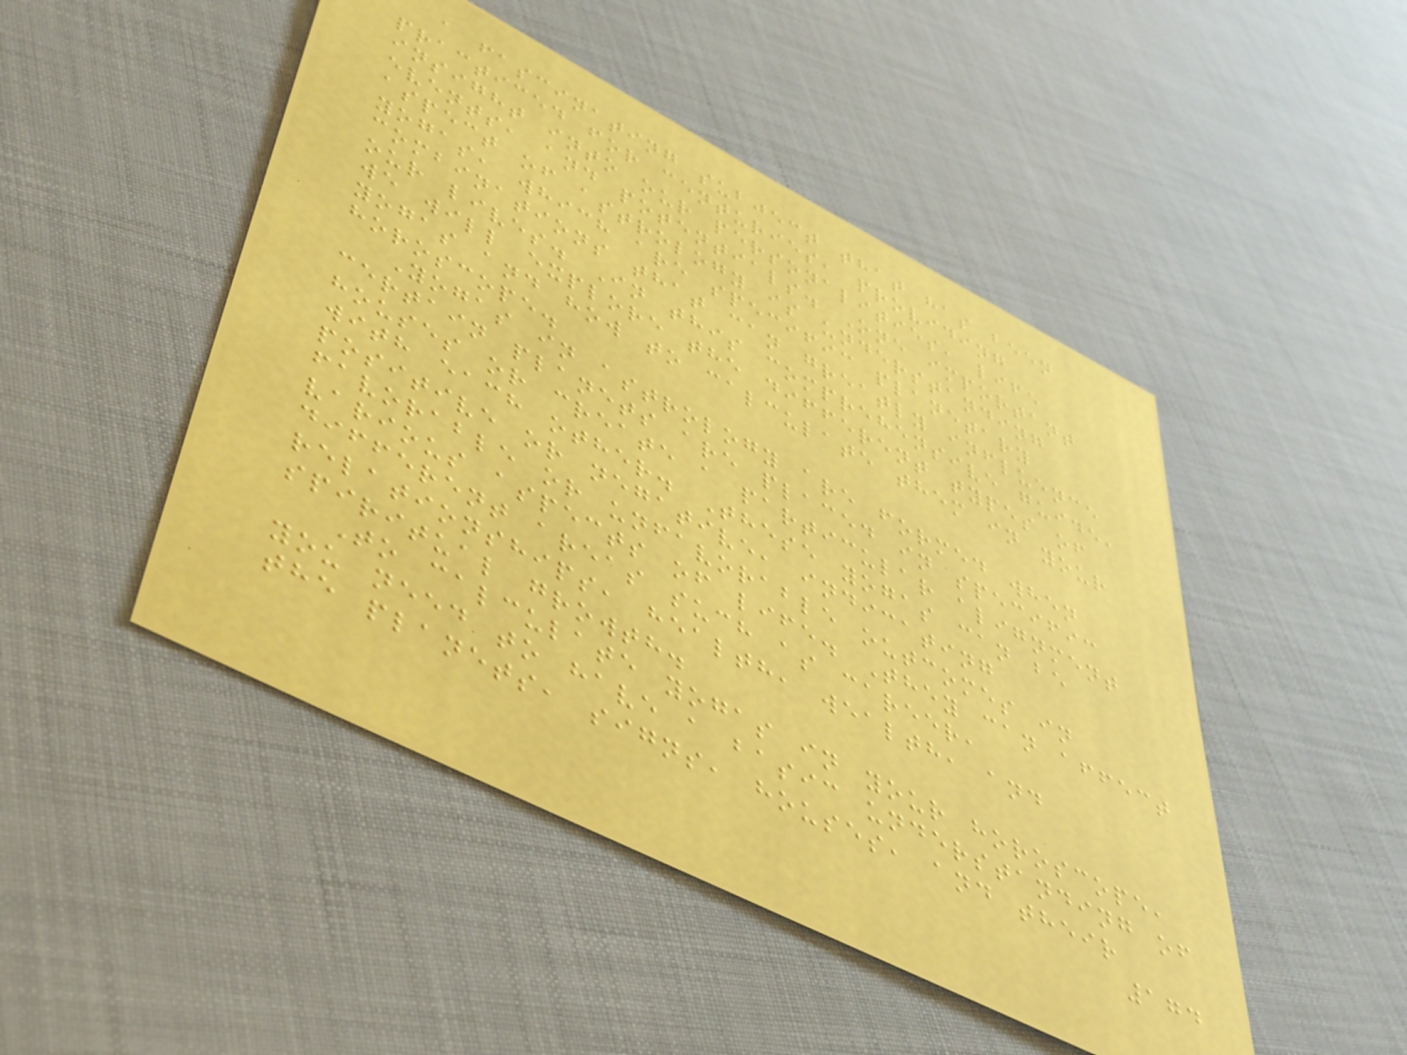a fascinating subject that has been
practiced for centuries, providing
insight into our personalities, life
events, and potentials. One important
aspect of astrology is understanding
yogas, which are specific planetary
combinations that can greatly influence
our lives. In this comprehensive guide,
we will explore the different types of
yogas and how to calculate them in your
horoscope.
Yogas in astrology are formed when
certain planets are placed in specific
houses or create a particular alignment
with each other. These yogas can be
positive or negative, indicating
favorable or unfavorable outcomes in
various aspects of life. They can affect
different areas such as career,
relationships, health, wealth, and
spiritual growth.
To calculate yogas in your horoscope,
you need to have a basic understanding of
the planets, signs, houses, and their
174
